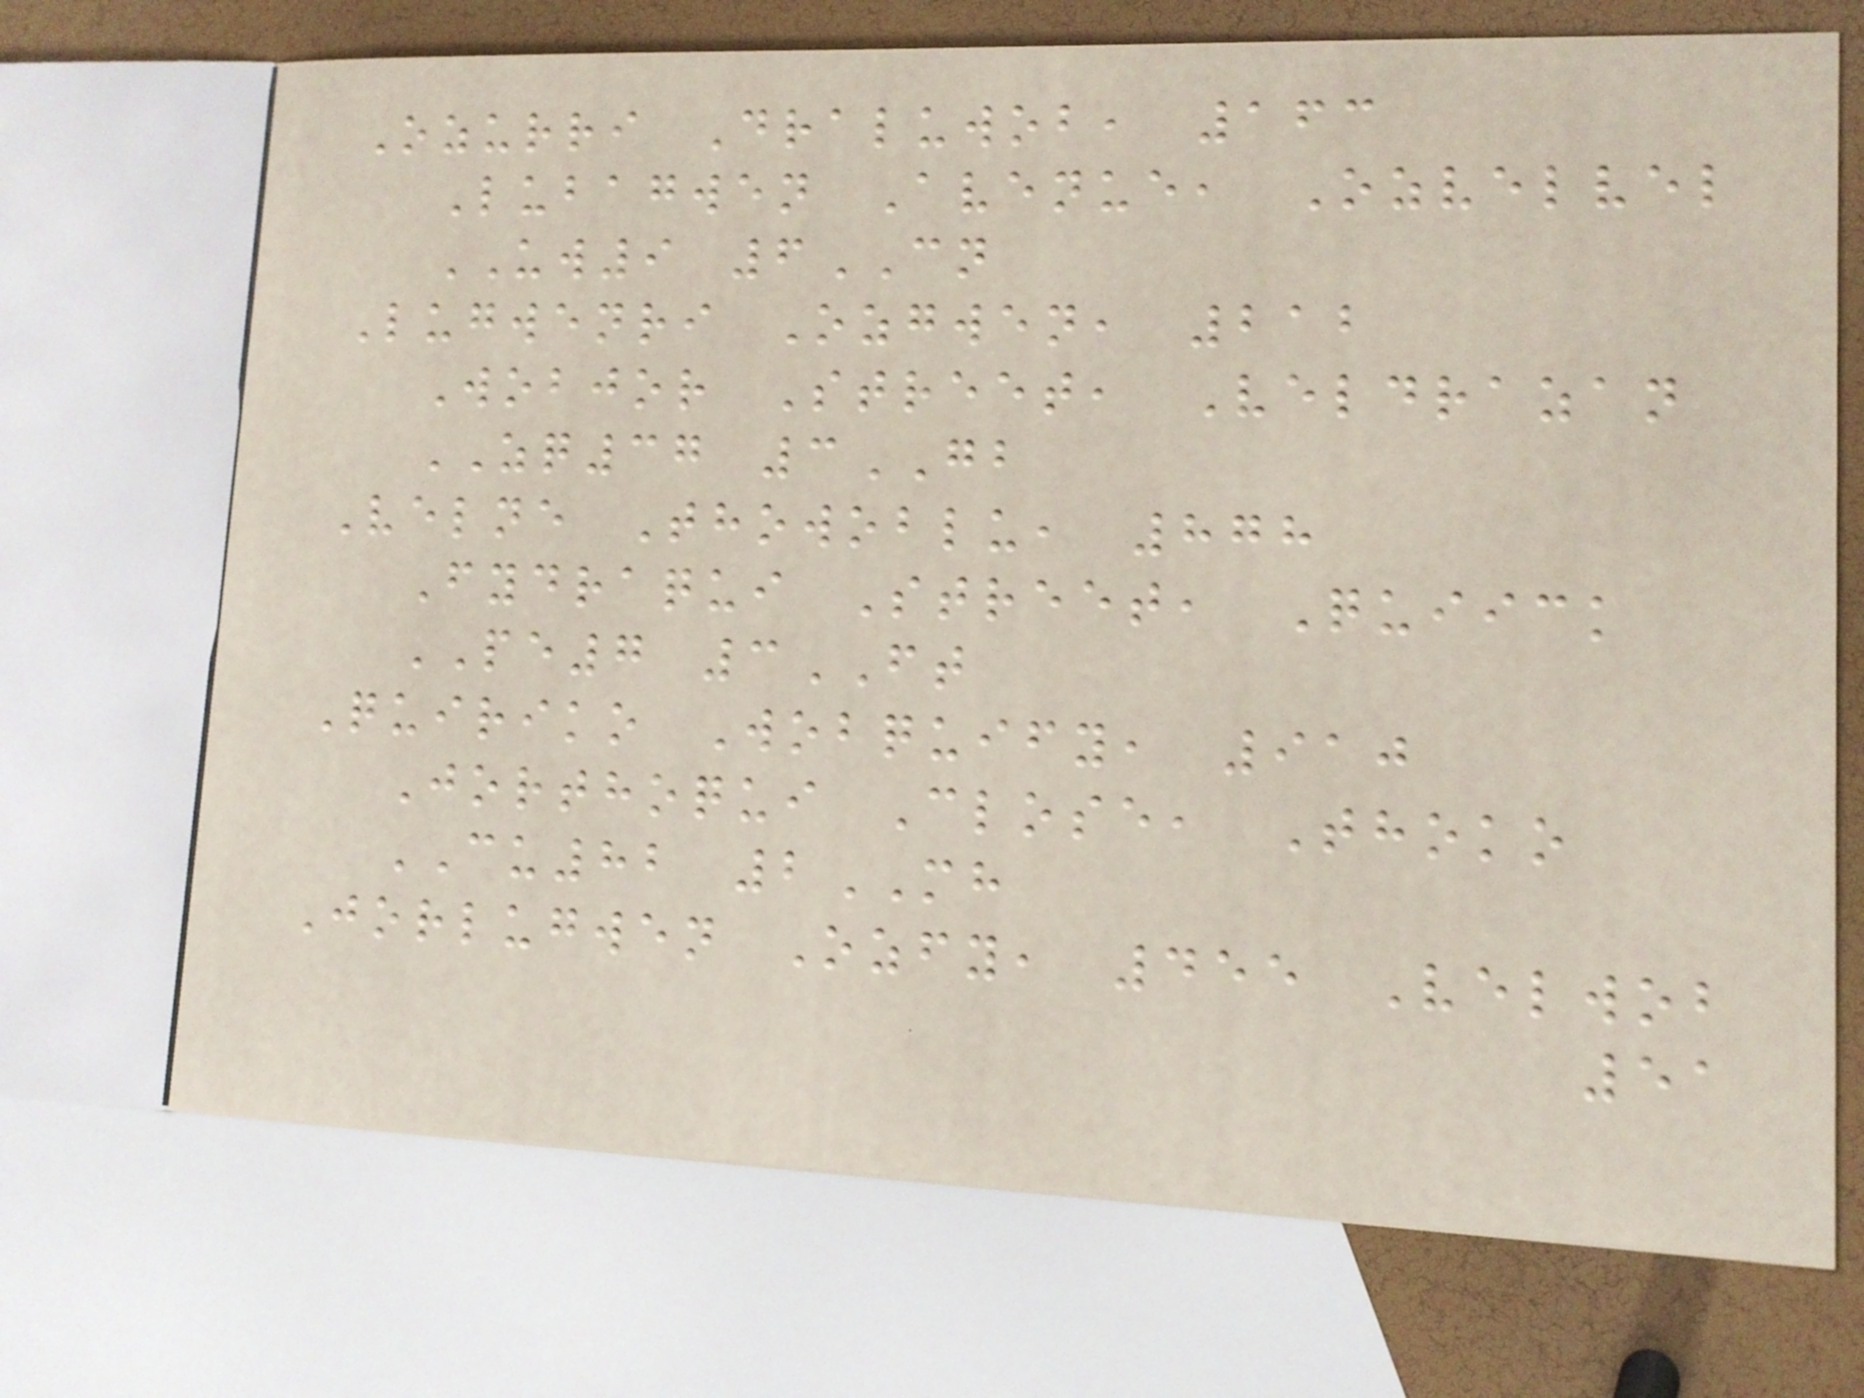Ozurri Draluwob, 163
Lubagwen Avenue, Ozvelvel
UW9 6CN
Lugwenri Ozgwen, 212
Wobjor Street, Veldrazan
ZQ37 3GB
Velne Thowoblu, 878
Fydraqui Street, Quiick
PE7 3FT
Quiriko Wobquify, 910
Jorthoqui Close, Thoko
CU82 2MH
Jorlugwen Ozfy, 455 Velwob
51
